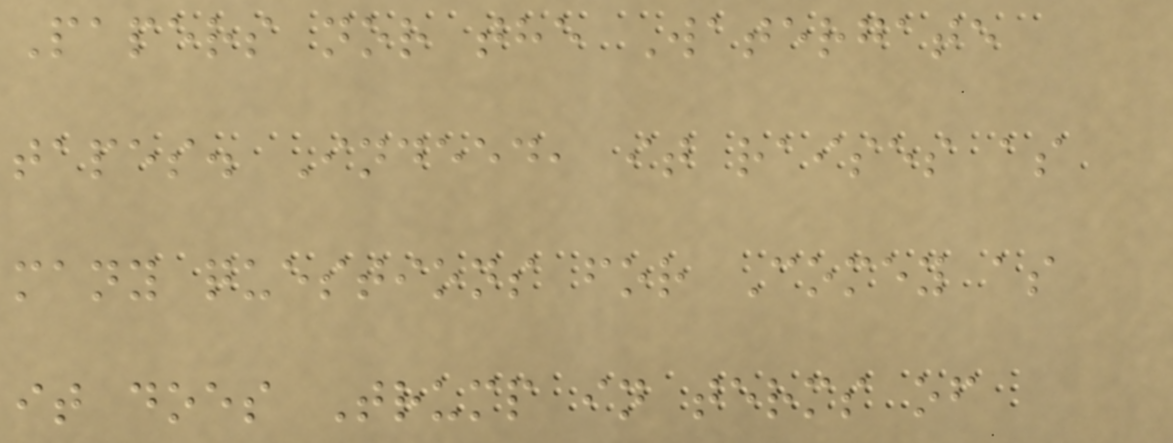Papers nor the Watergate
tapes. Indeed, it raises as
many questions for Comey as
it does Trump in terms of
